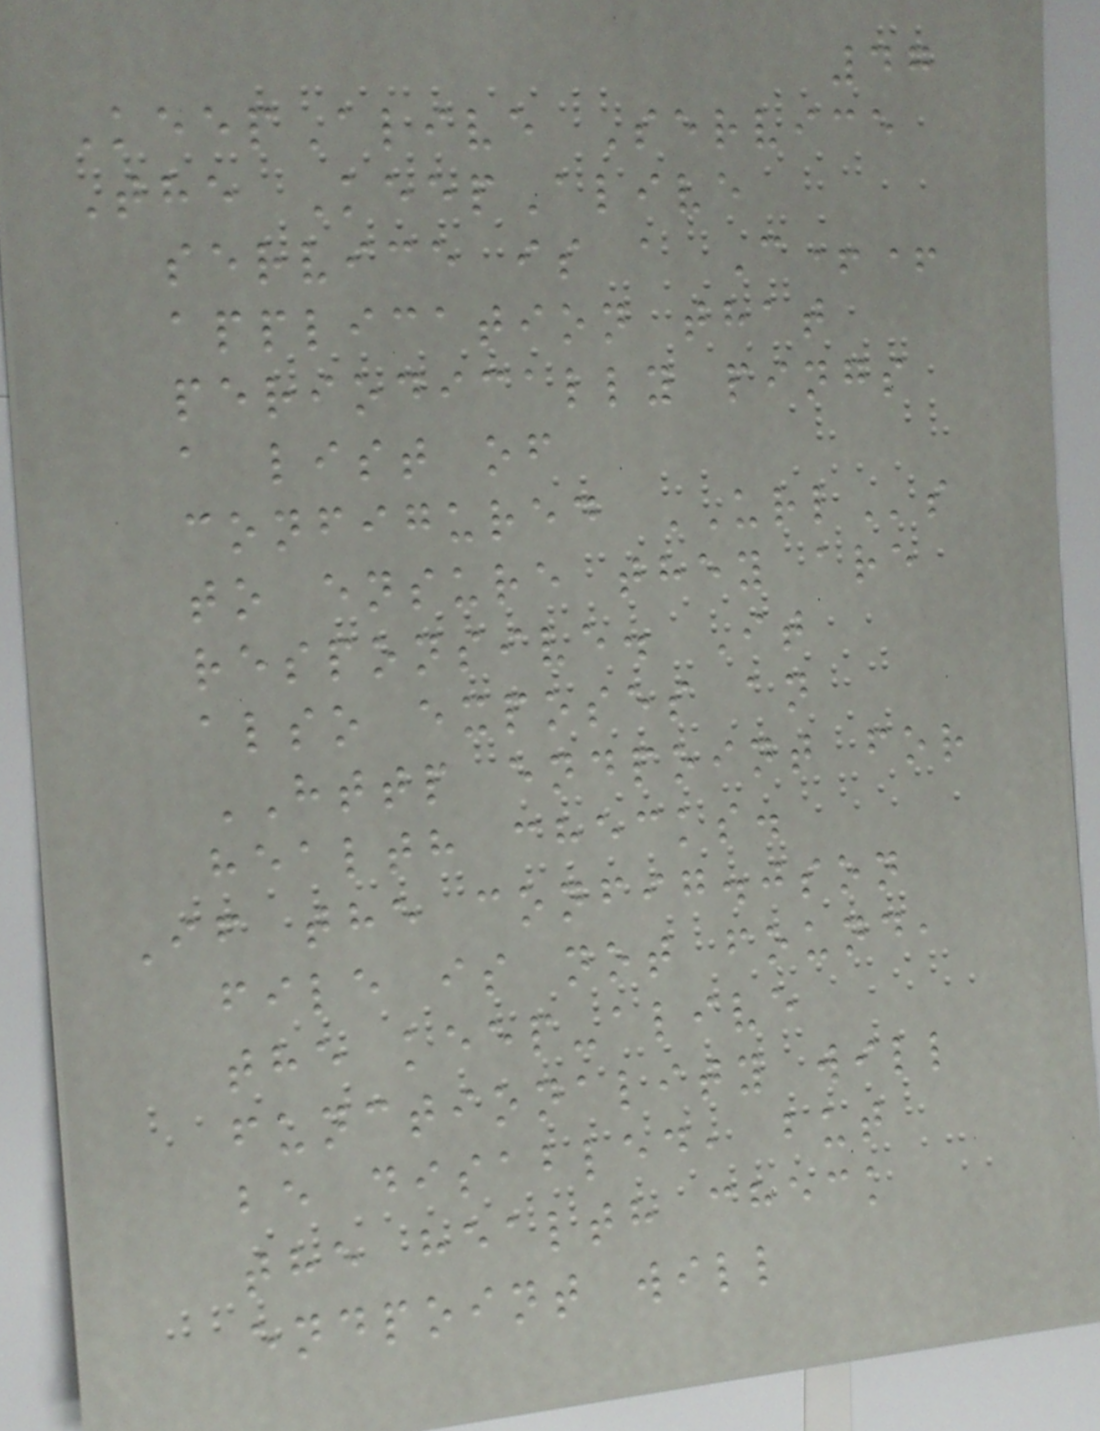47
KeepAlive Service
The KeepAlive
service is a C++
application that
periodically pings
a list of
configured URLs
to ensure they are
responsive. It
also exposes an
HTTP endpoint for
health checks.
If the config.json
file is not found,
the keep-alive
functionality will
be disabled, but
the health check
endpoint will
